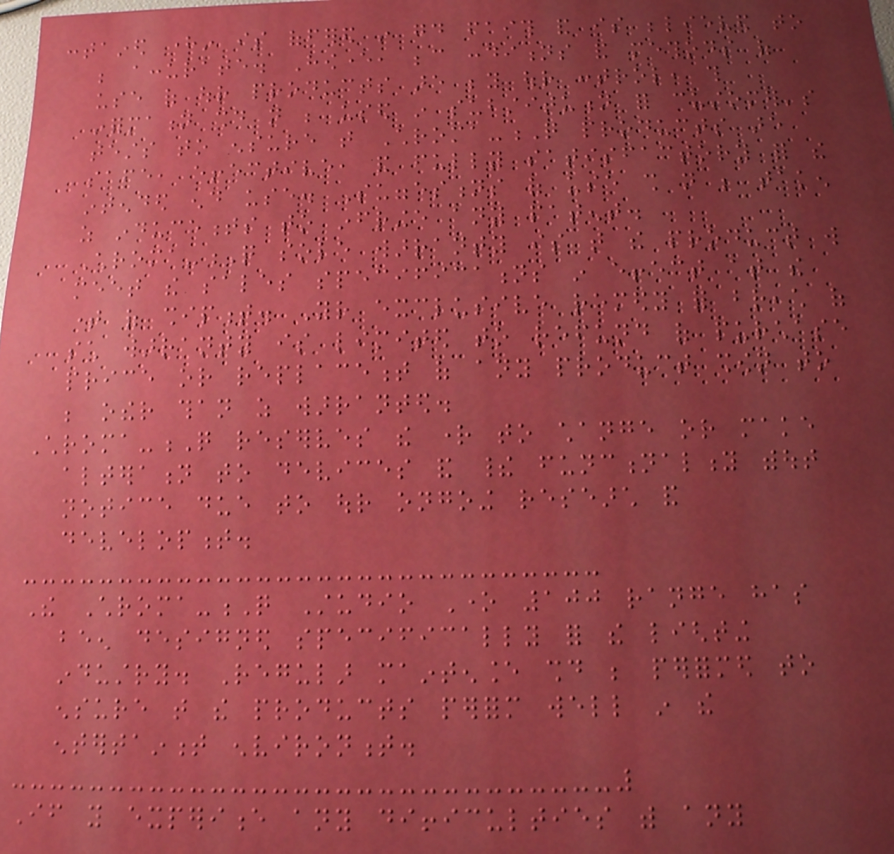contained herein is offered in good faith and is believed to
be accurate. However, because conditions and methods of
use of our products are beyond our control, this
information should not be used in substitution for customer's
tests to ensure that Chroma-Q products are
safe, effective, and fully satisfactory for the
intended end use. Suggestions of use shall not be taken
as inducements to infringe any patent.
Chroma-Q sole warranty is that the product will
meet the sales specifications in effect at the
time of shipment. Your exclusive remedy for breach of
such warranty is limited to refund of purchase
price or replacement of any product shown to
be other than as warranted.
Chroma-Q reserves the right to change or make
alteration to devices and their functionality without
notice due to our ongoing research and
development.
The Chroma-Q Studio One 100 range has
been designed specifically for the lighting
industry. Regular maintenance should be performed to
ensure that the products perform well in the
entertainment environment.
If you experience any difficulties with any
